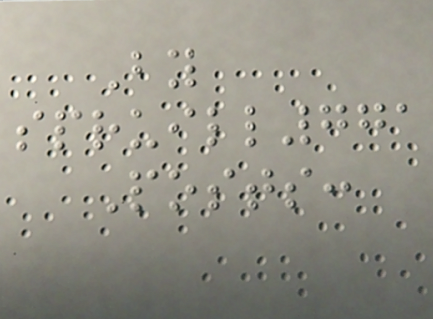By
spruill771
Posts:
